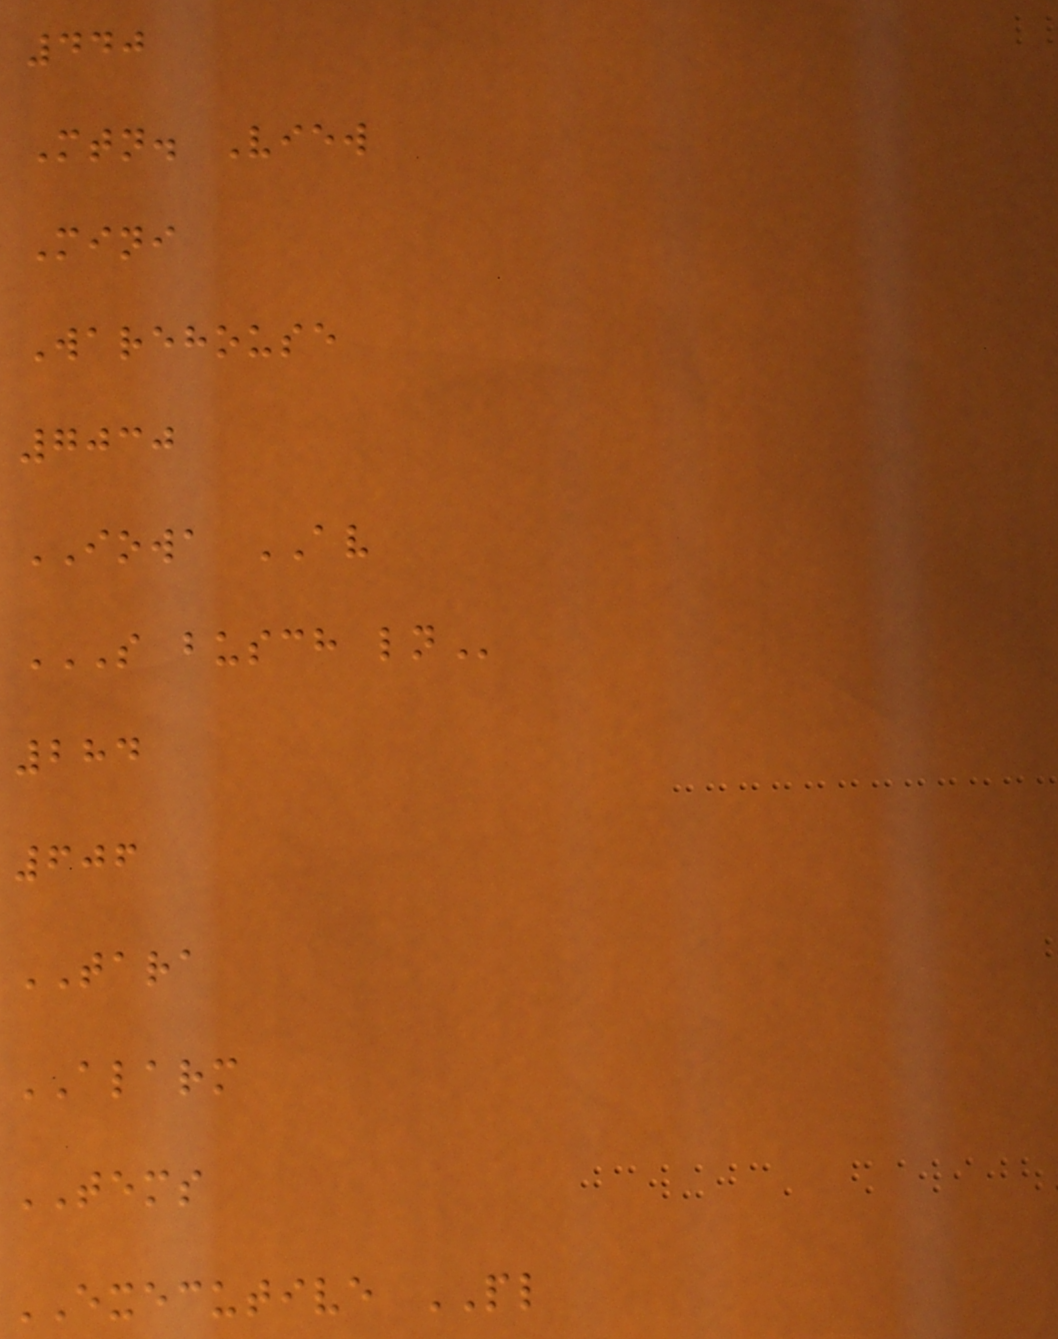440
Mtn. View
Mini
Warehouse
7030
IOWA AV
S BUSCH LN
284
606
TARA
ALARM
TEMS
EXECUTIVE PL
